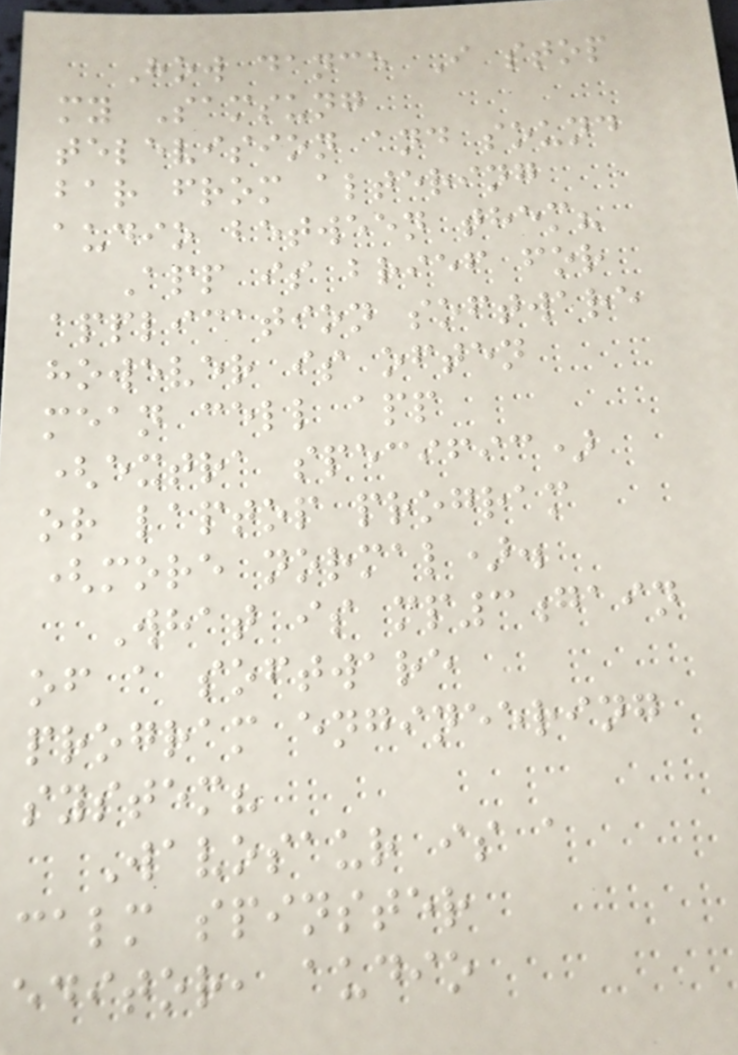How dance I stop
my Samsung
television and sound
bar from altering
audio between them?
App is brief for
application software
however is often
mean cell app
(extra specific)
or laptop program
(more normal).
What is mp3gain
of a software
program engineering
system?
Wavosaur is a
calm spinster
editor, audio
